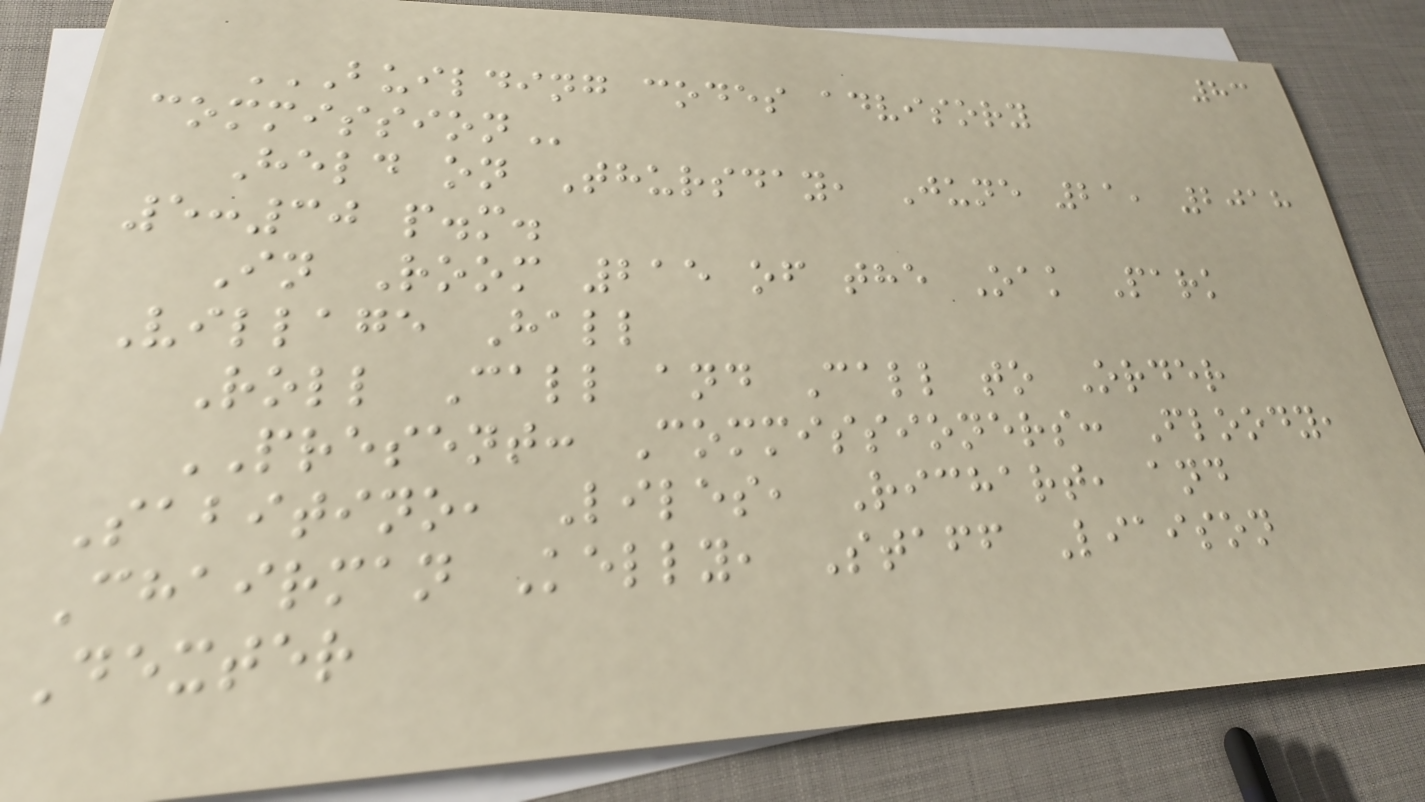83
BUILDING CODES ADVISORY
COMMISSION
Held on Thursday, June 21, 2018
5:30 p.m.
In Room 215 of the Oak Park
Village Hall
Roll Call and Call to Order
PRESENT: Commissioners: Floody,
Sabitino, Liles, Richart, and
Chairman Kelly, Staff Liaison
Dexter
